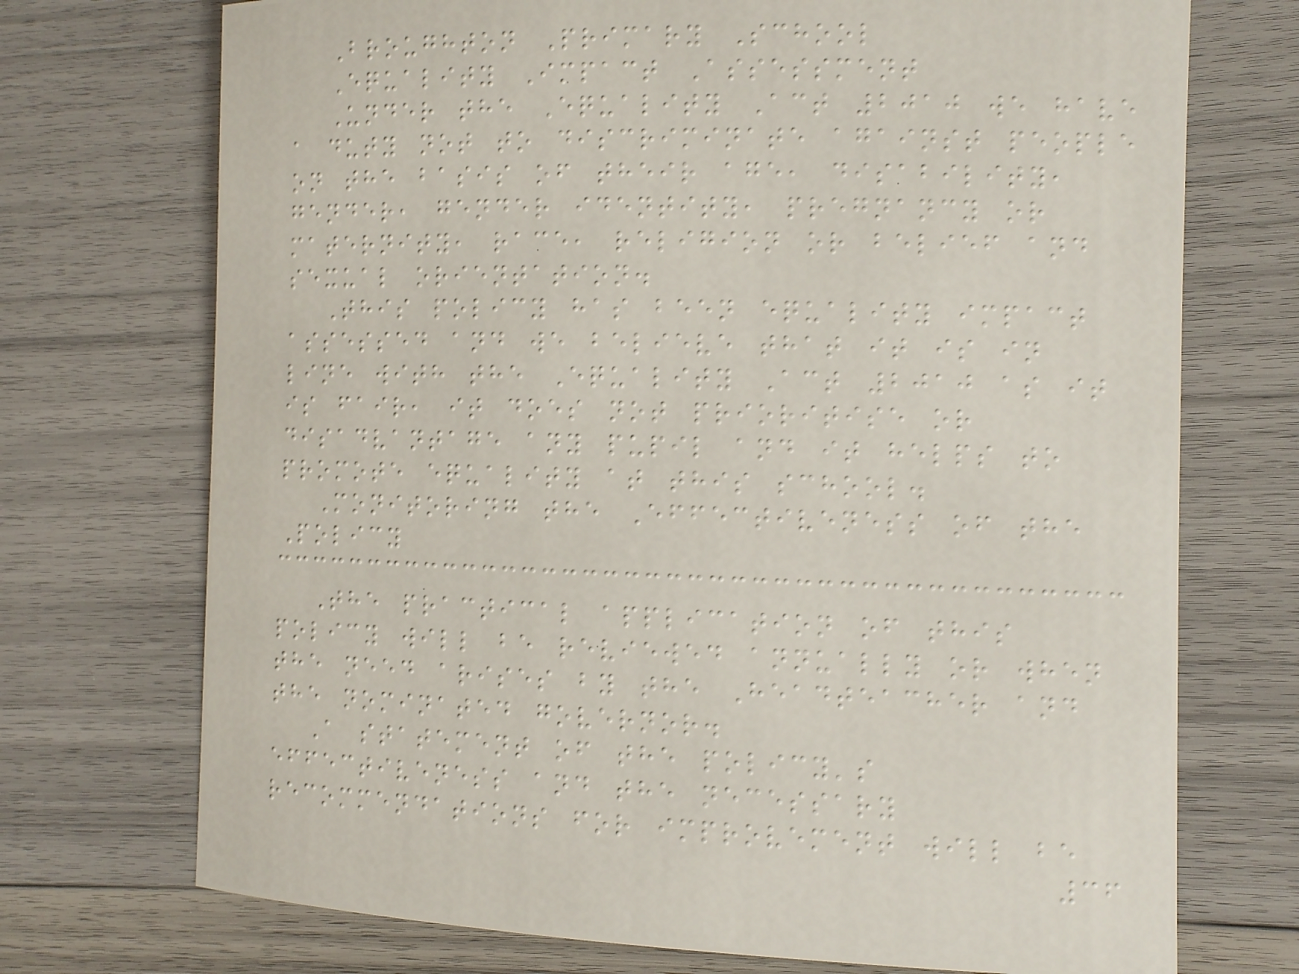Broughton Primary School
Equality Impact Assessment
Under the Equality Act 2010 we have
a duty not to discriminate against people
on the basis of their age, disability,
gender, gender identity, pregnancy or
maternity, race, religion or belief and
sexual orientation.
This policy has been equality impact
assessed and we believe that it is in
line with the Equality Act 2010 as it
is fair, it does not prioritise or
disadvantage any pupil and it helps to
promote equality at this school.
Monitoring the Effectiveness of the
Policy
The practical application of this
policy will be reviewed annually or when
the need arises by the Headteacher and
the nominated governor.
A statement of the policy's
effectiveness and the necessary
recommendations for improvement will be
36
